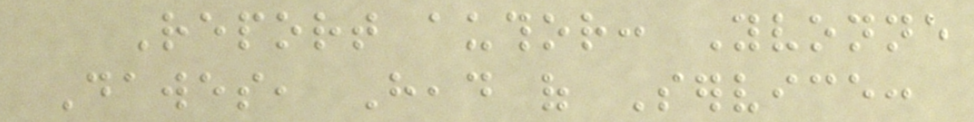Report author: Yvonne
Dawes, Head of Service:
